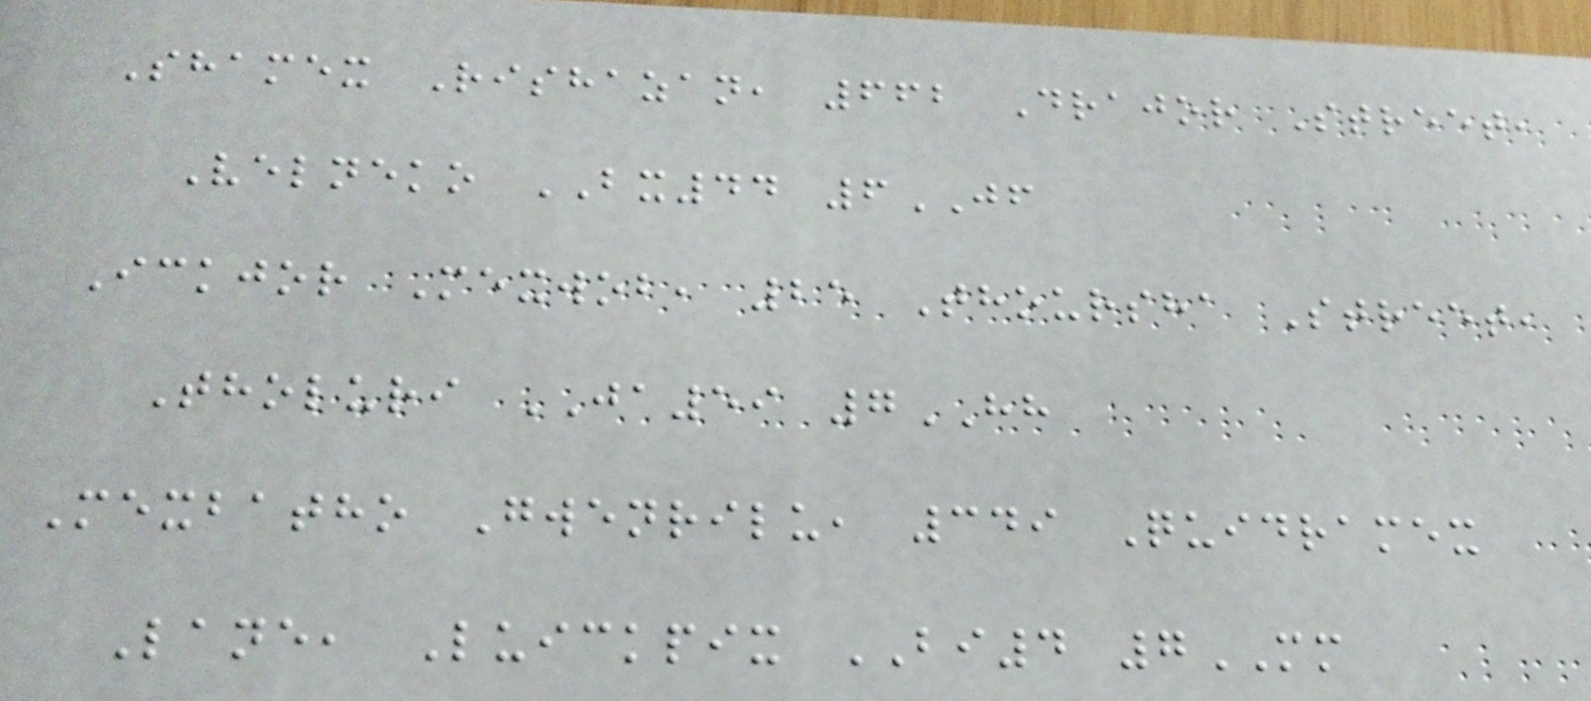Shamex Rishazan, 662 Drajor Street,
Velneko BX44 6JF
Ickjor Mexwob, 25 Thoursha Street,
Tholuri JA59 7HH
Mexbatho Gwenrilu, 349 Quidramex
Lane, Luickpix BI4 7MM
